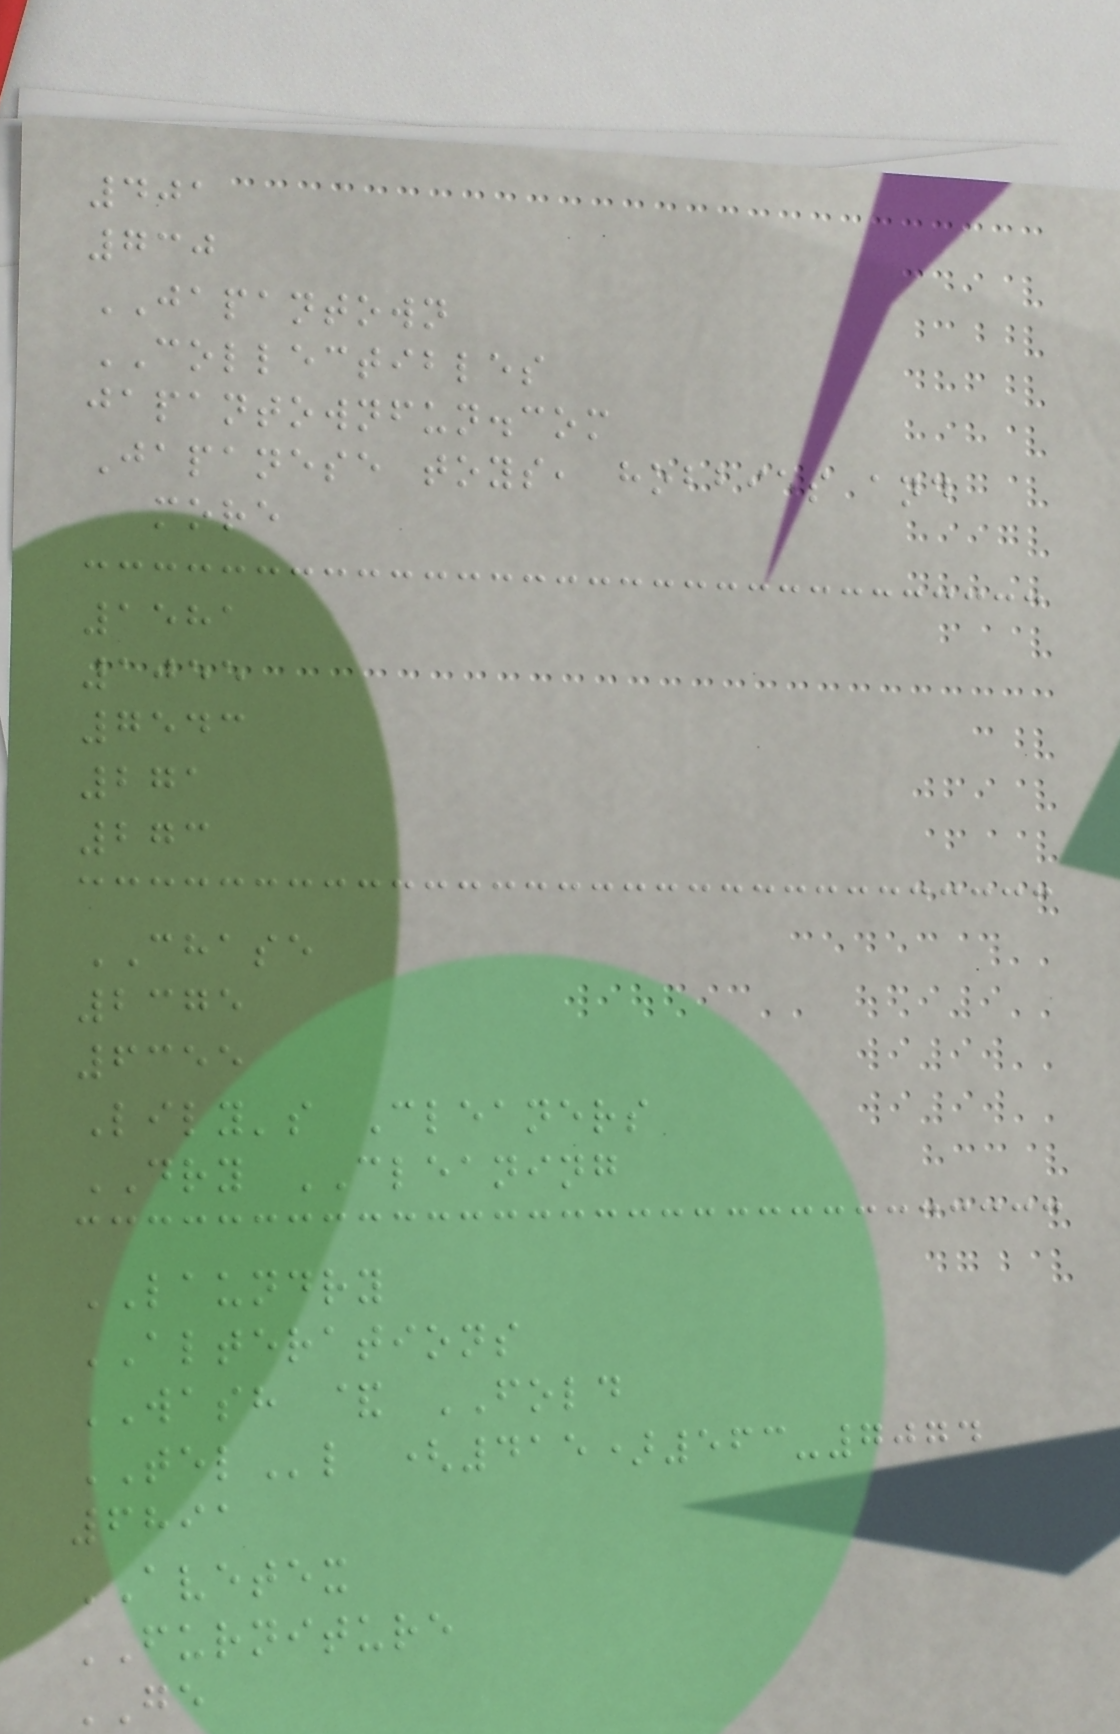401
730
JAPANTOWN
COLLECTIBLES
japantownfun.com
Japanese toys, hobbies and
more
1581
1055
7543
271
273
CHASE
2375
6355
Lily's Cleaners
DRY CLEANING
LAUNDRY
ALTERATIONS
WASH & FOLD
TELl (415)563-7074
6891
AVETEX
FURNITURE
GE
